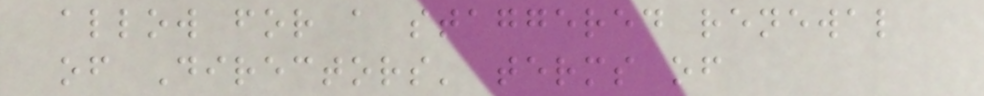allow for a staggered renewal
of Directors' terms of
